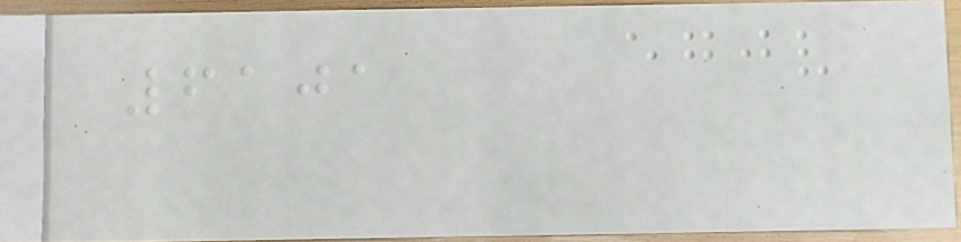6101
